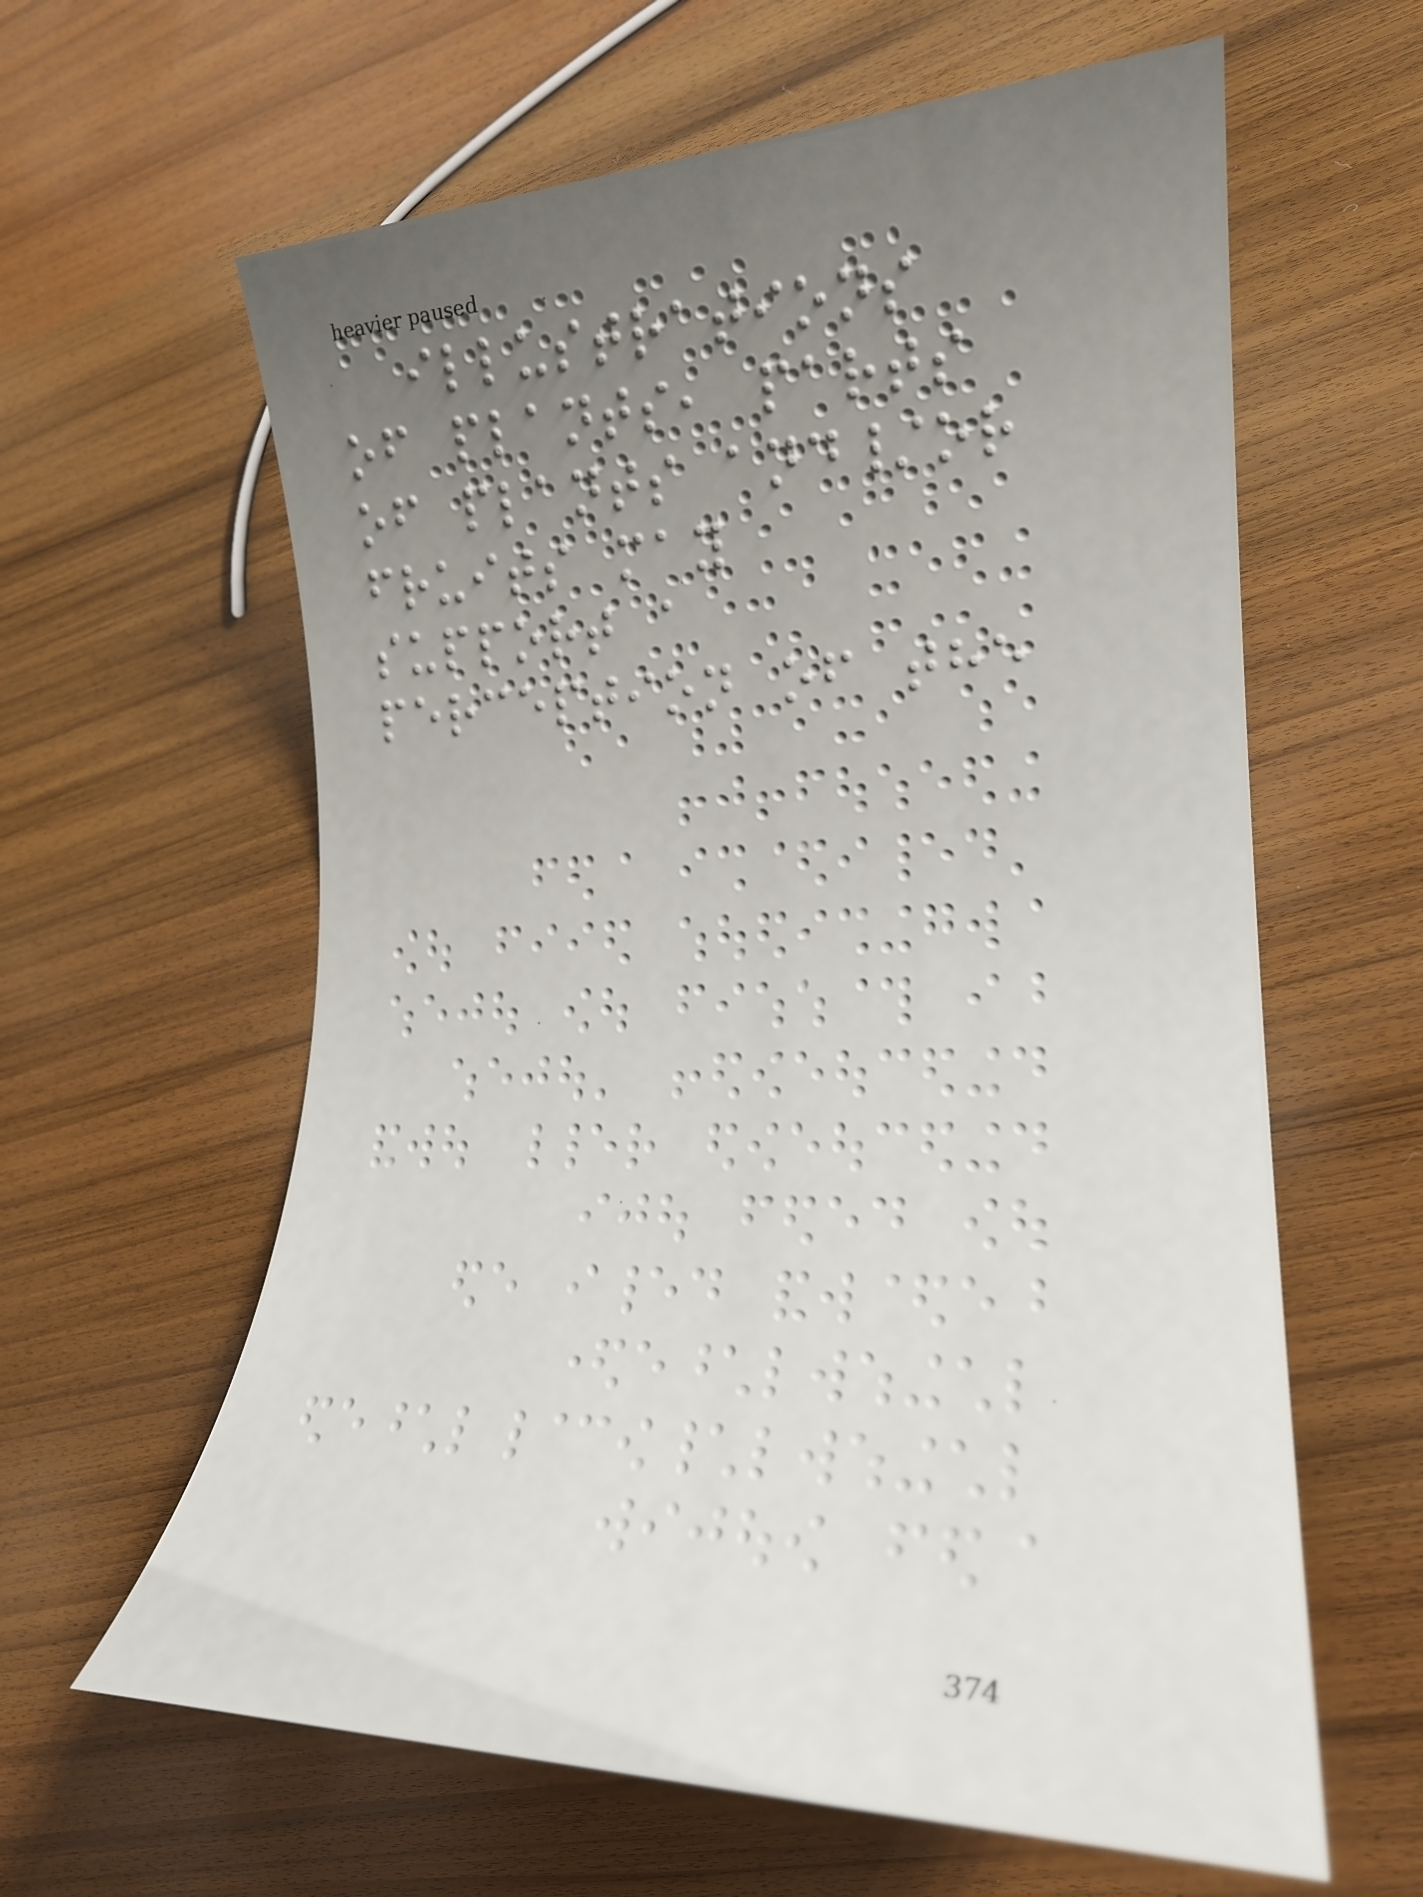illustrations
of plants, parts
of plants and/or
fruits may
support a
perception of the
